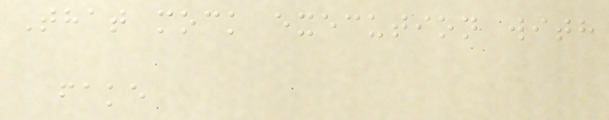That mock execution with
fake
